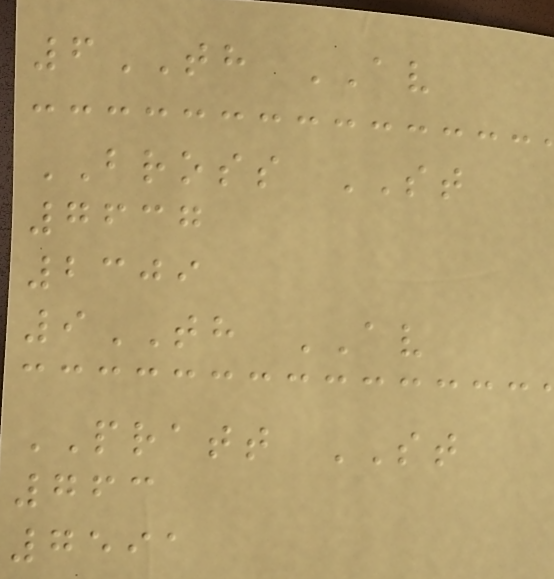6TH AV
BROSS ST
7637
2309
9TH AV
PRATT ST
763
7591
